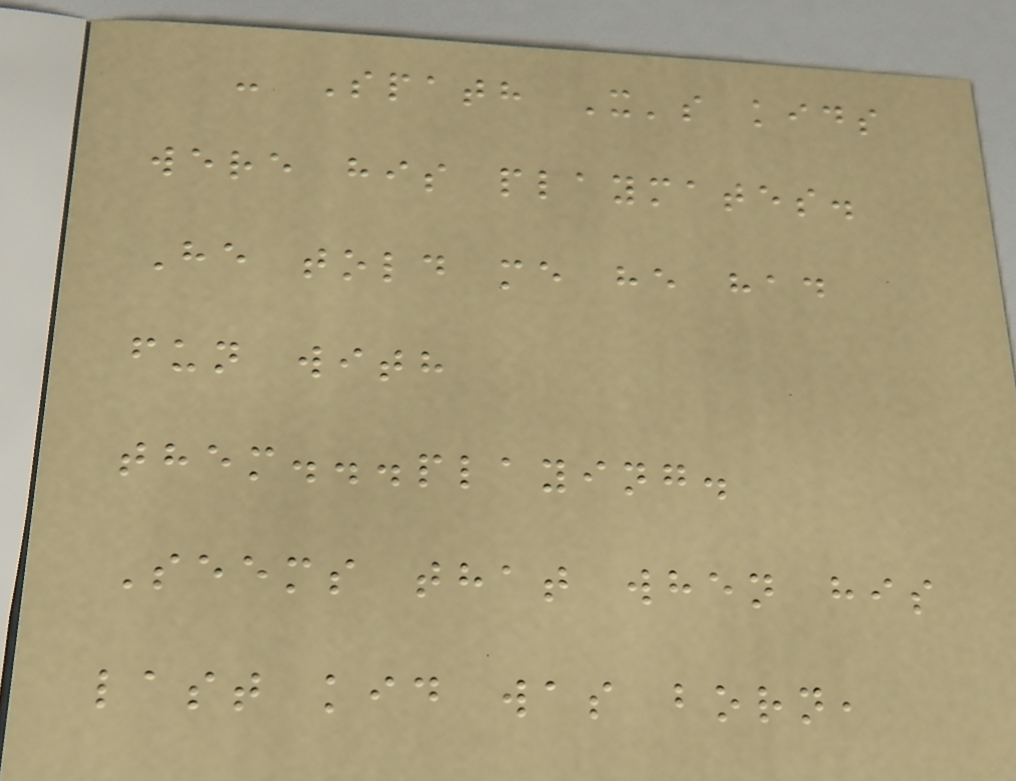- Spath X's kids
were his playmates.
He told me he had
fun with
them...playing.
Seems that when his
last kid was born,
